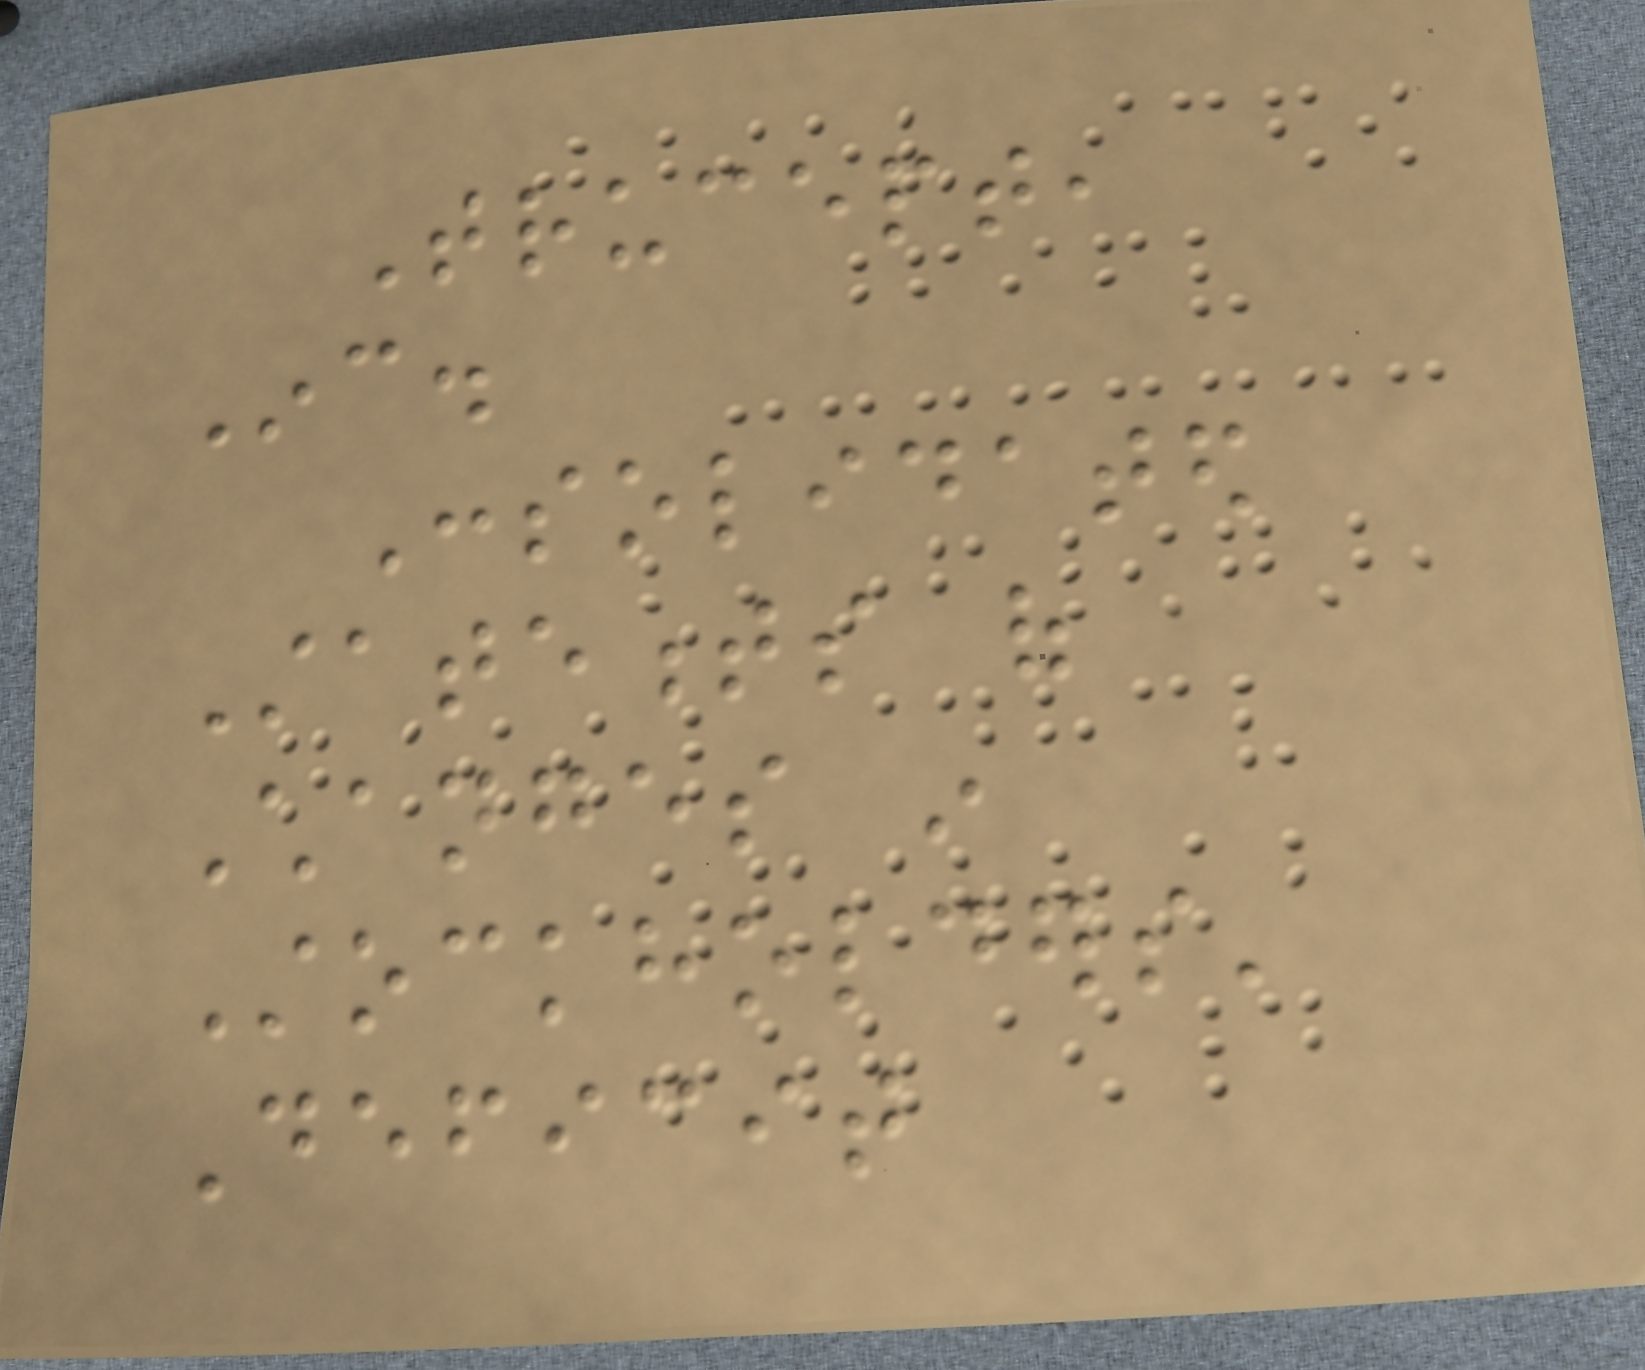Trucept,
Inc.
Consolidated
Statements of
Changes in
Stockholders'
Deficit
